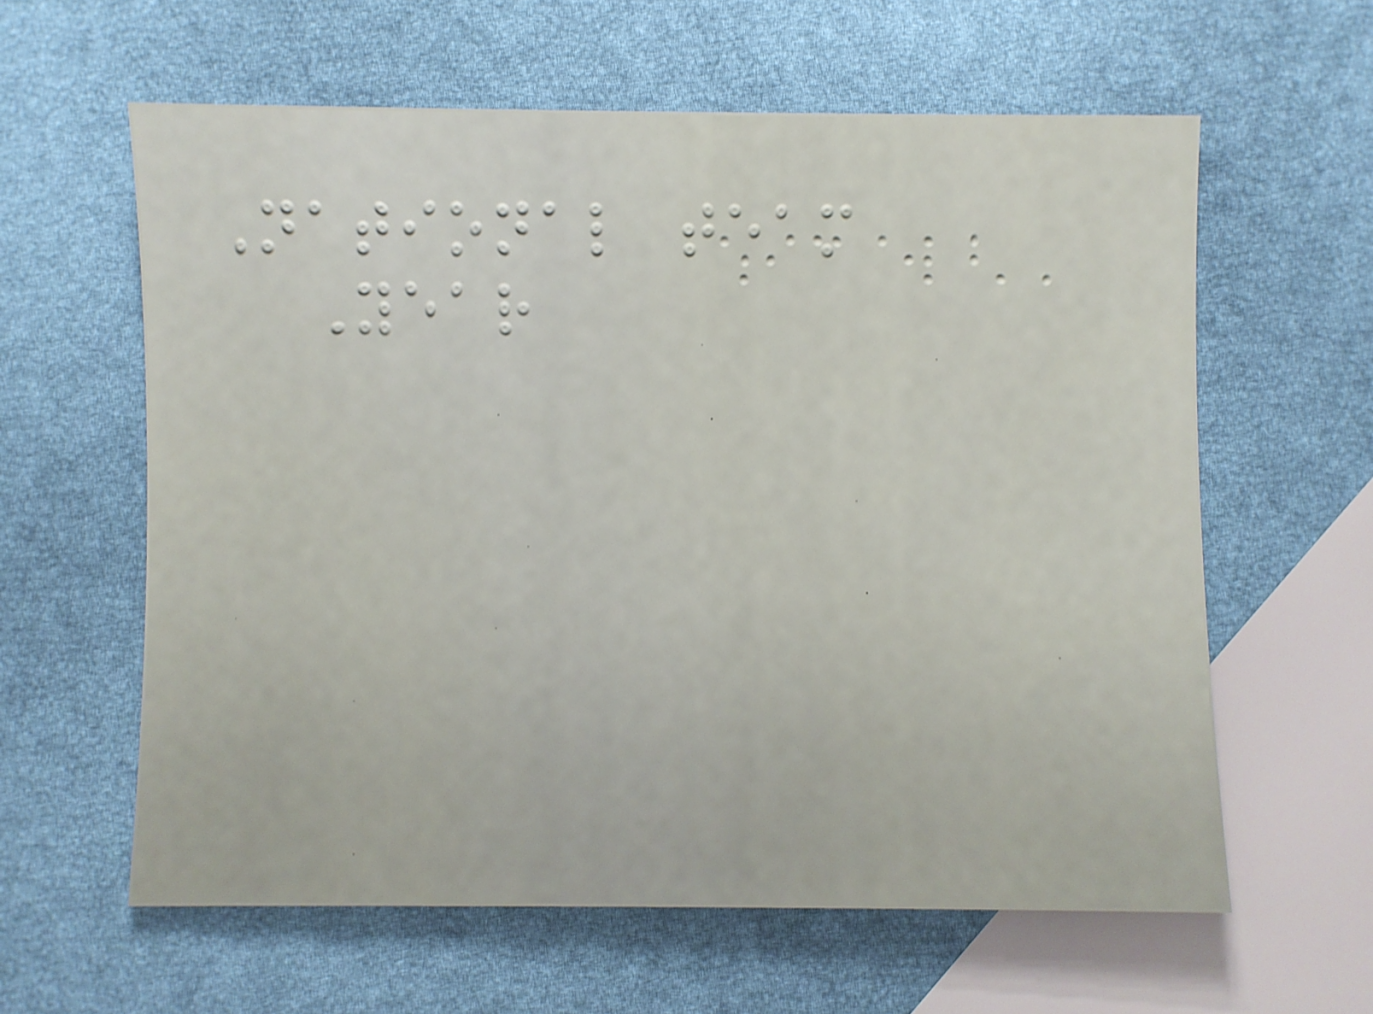National team
Year
